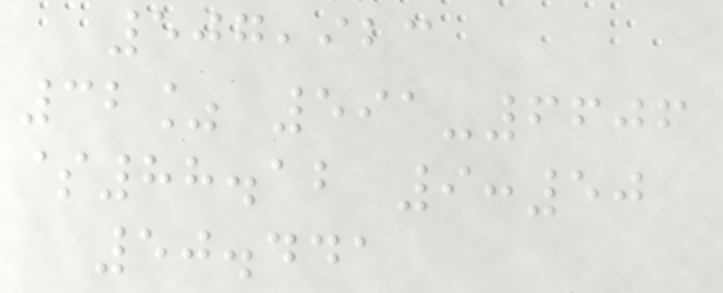507,923
32% 591-6606
$88.12 9:50
50.441
